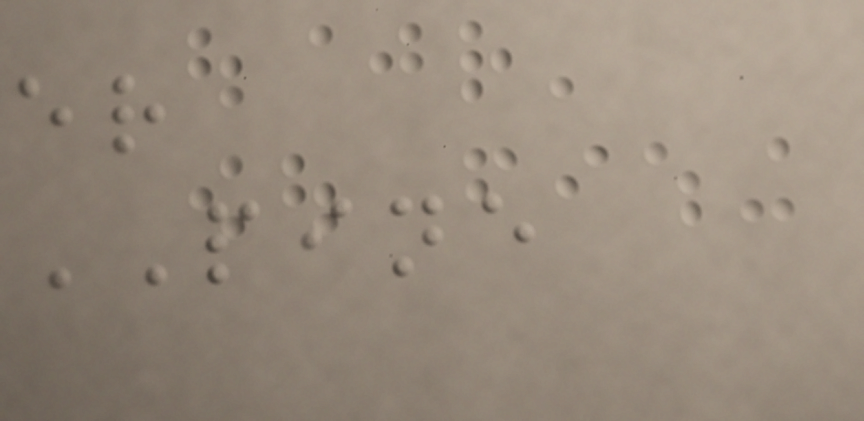er
PINE
